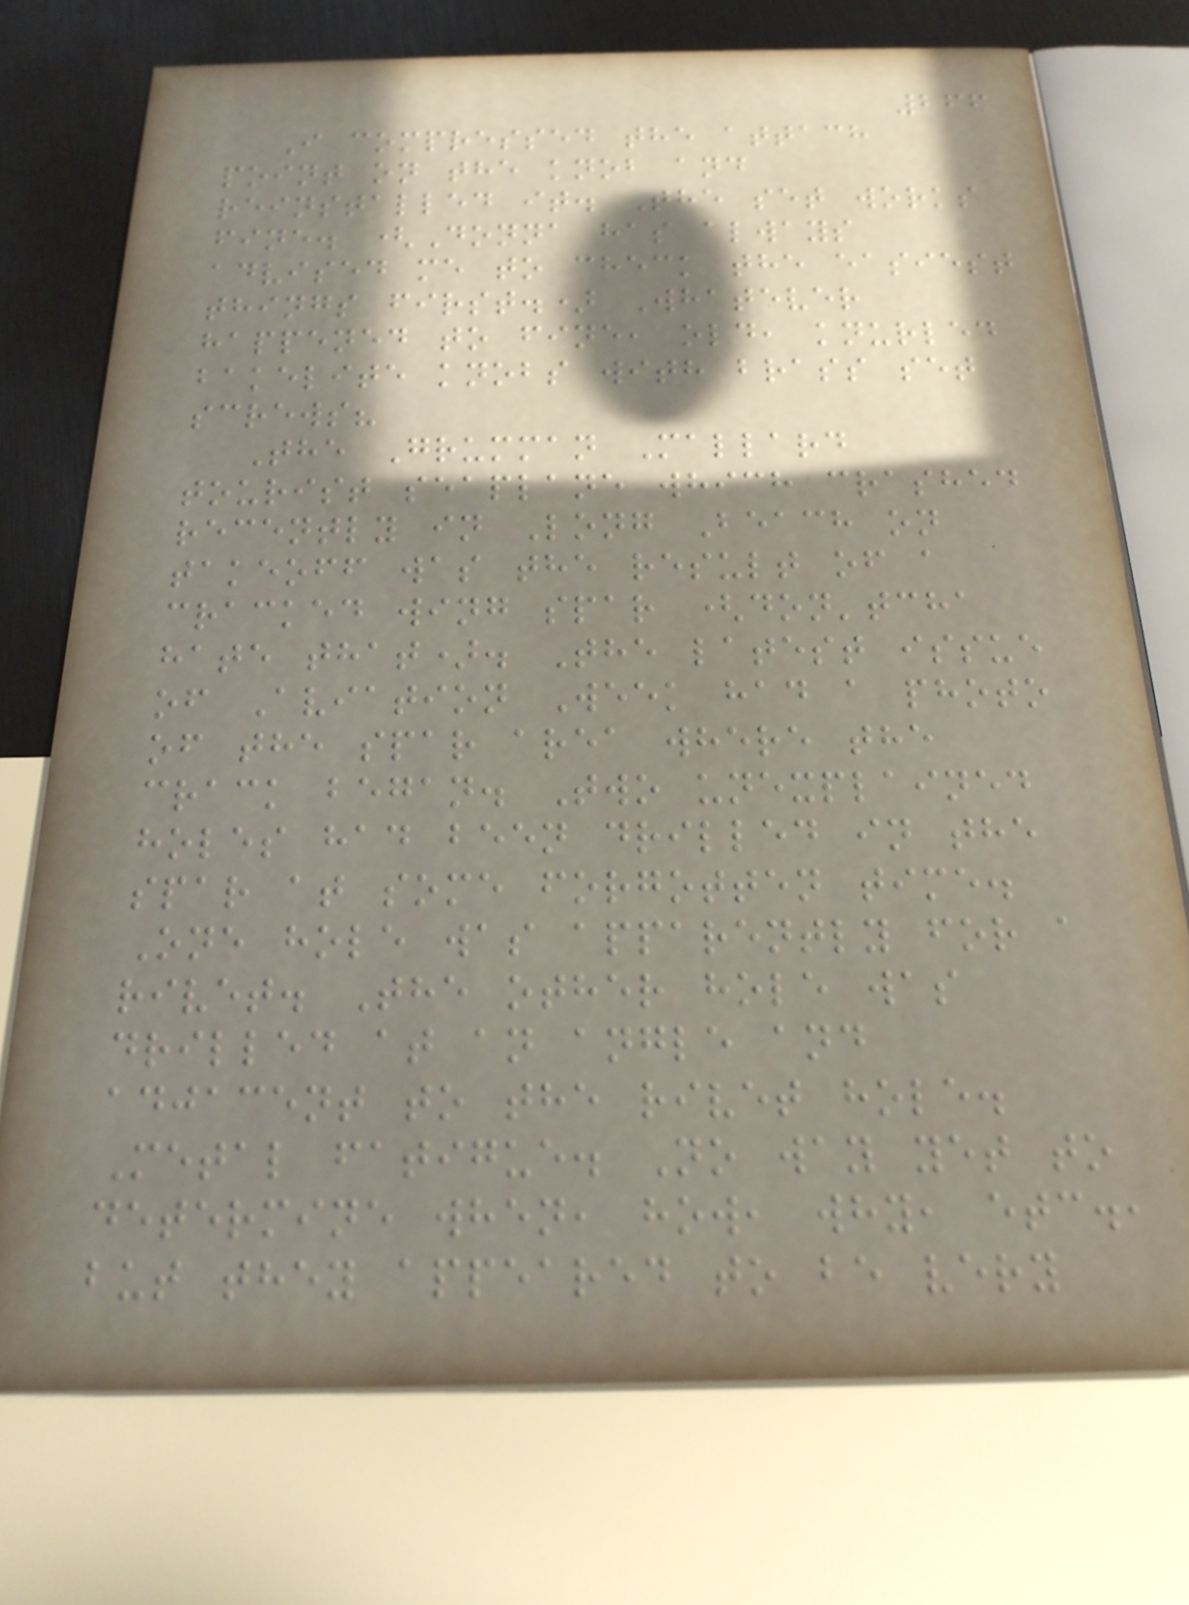266
I compressed the attach
point on the knob and
reinstalled it. The set works
fine. (Donna has always
advised me to check the easiest
things first.) Whatever
happened to fine, old, knurled
bakelite knobs with brass set
screws?
The Grumman Mallard
tourist seaplane which crashed
recently in Long Beach on
takeoff was the result of a
cracked wing spar (don'tcha
hate that). The latest issue
of Aviation Week had a photo
of the spar area where the
crack began. Two unexplained
holes had been drilled in the
spar at some forgotten time.
One hole was apparently for a
rivet. The other hole was
drilled at an angle and
adjacent to the rivet hole.
Metal fatigue. No way yet to
determine when, how, why, etc.,
but they appeared to be very
